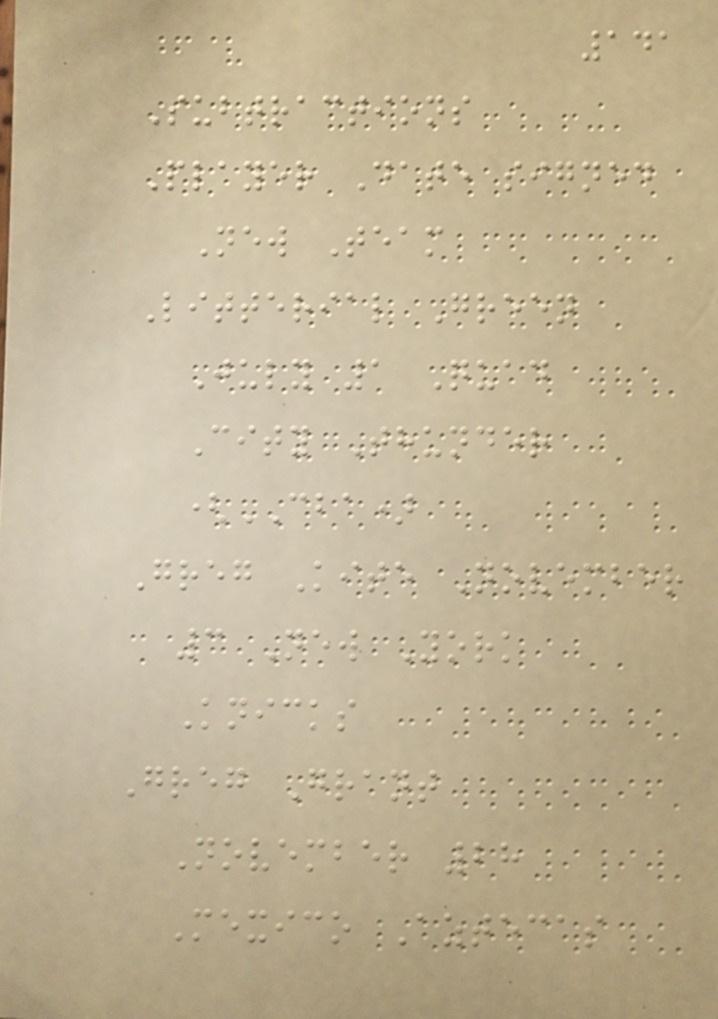141
Subtractions
Player Date signed
New Team
Litterial Green
July 1 Quad
City Thunder
(CBA)
Greg Kite November
3 New York
Knicks
Greg Grant
November 28
Mexico Aztecas
